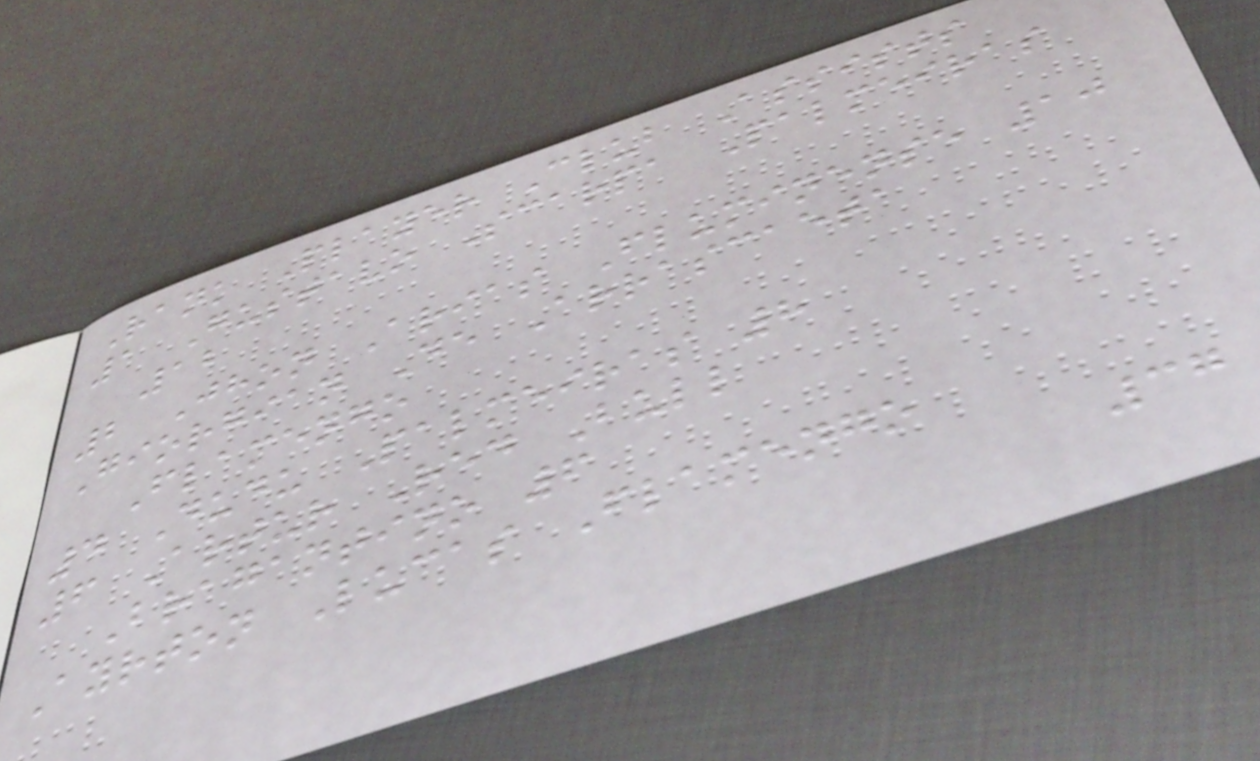Rank Player Club Assists
1 Gustavo Scarpa Palmeiras
12
2 Jhon Arias Fluminense 10
Giorgian De Arrascaeta
Flamengo
4 Dudu Palmeiras 8
6 Artur Red Bull
Bragantino 6
Ayrton Lucas Flamengo
37
